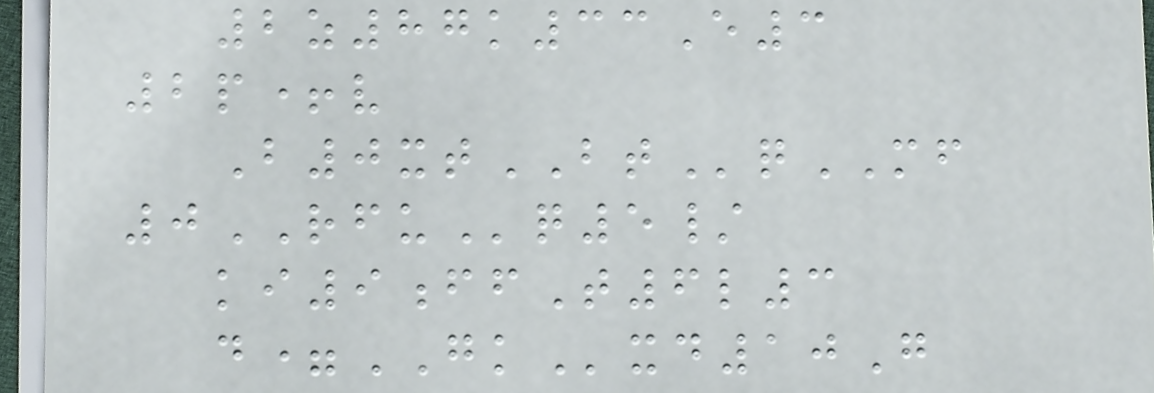2z87k33E3
2p+v
B0xtBTqMF
0RFUq5/
ki9ffT6l3
d=GKxd10G
